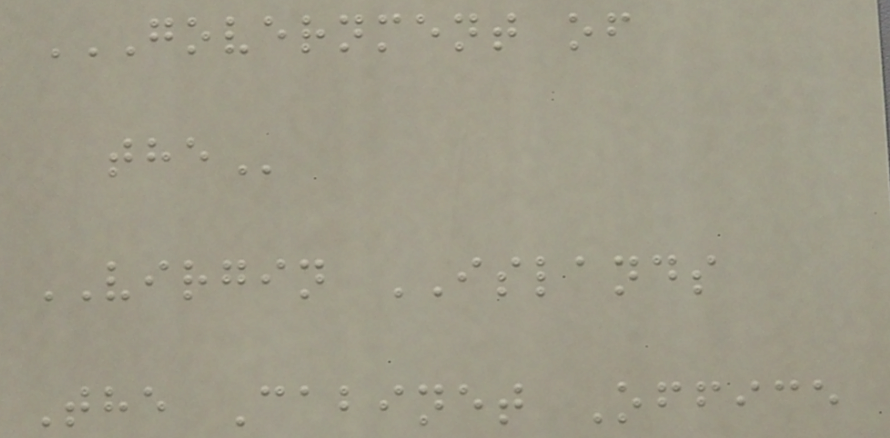GOVERNMENT OF
THE
VIRGIN ISLANDS
The Cabinet Office
